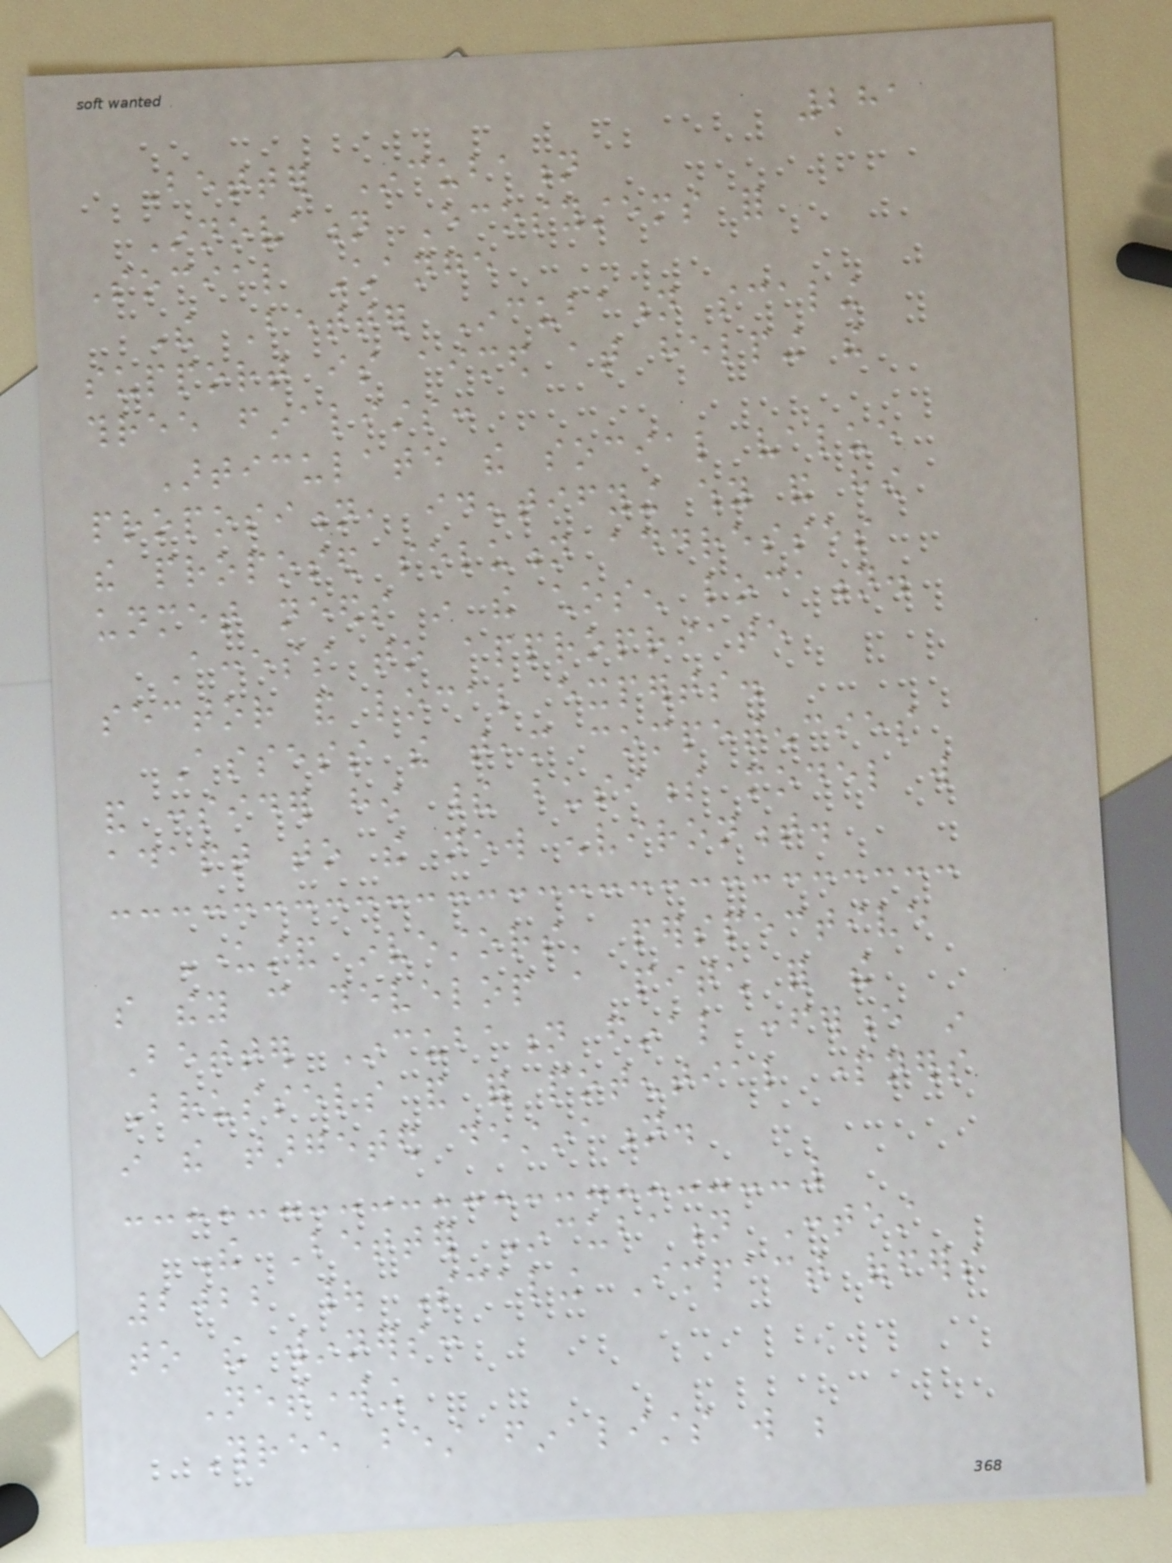281
Better Incubation
Innovation Ecosystems for
Social Change
The Better Incubation scaling
support is aimed at helping the
three finalists:
Articulate the social value
proposition, identifying why and how
the proposed solution addresses
unmet needs in the chosen location.
Access to appropriate
sector and local experts.
Assess the team competencies
and consider how their business model will
adapt to the new environment.
Understand investors' perspective
so they can develop a pitch for the
Better Incubation final conference in
Brussels and for potential partners
in the targeted destination.
The Better Incubation Contest
2022 | Scaling Impact offers
to the winners:
Networking
Three best finalists will be
